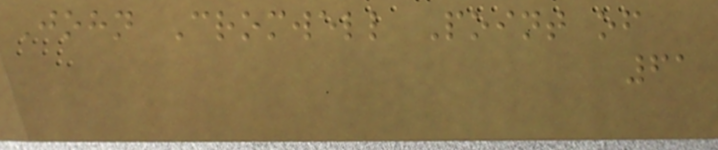John Cromwell Point of
61
